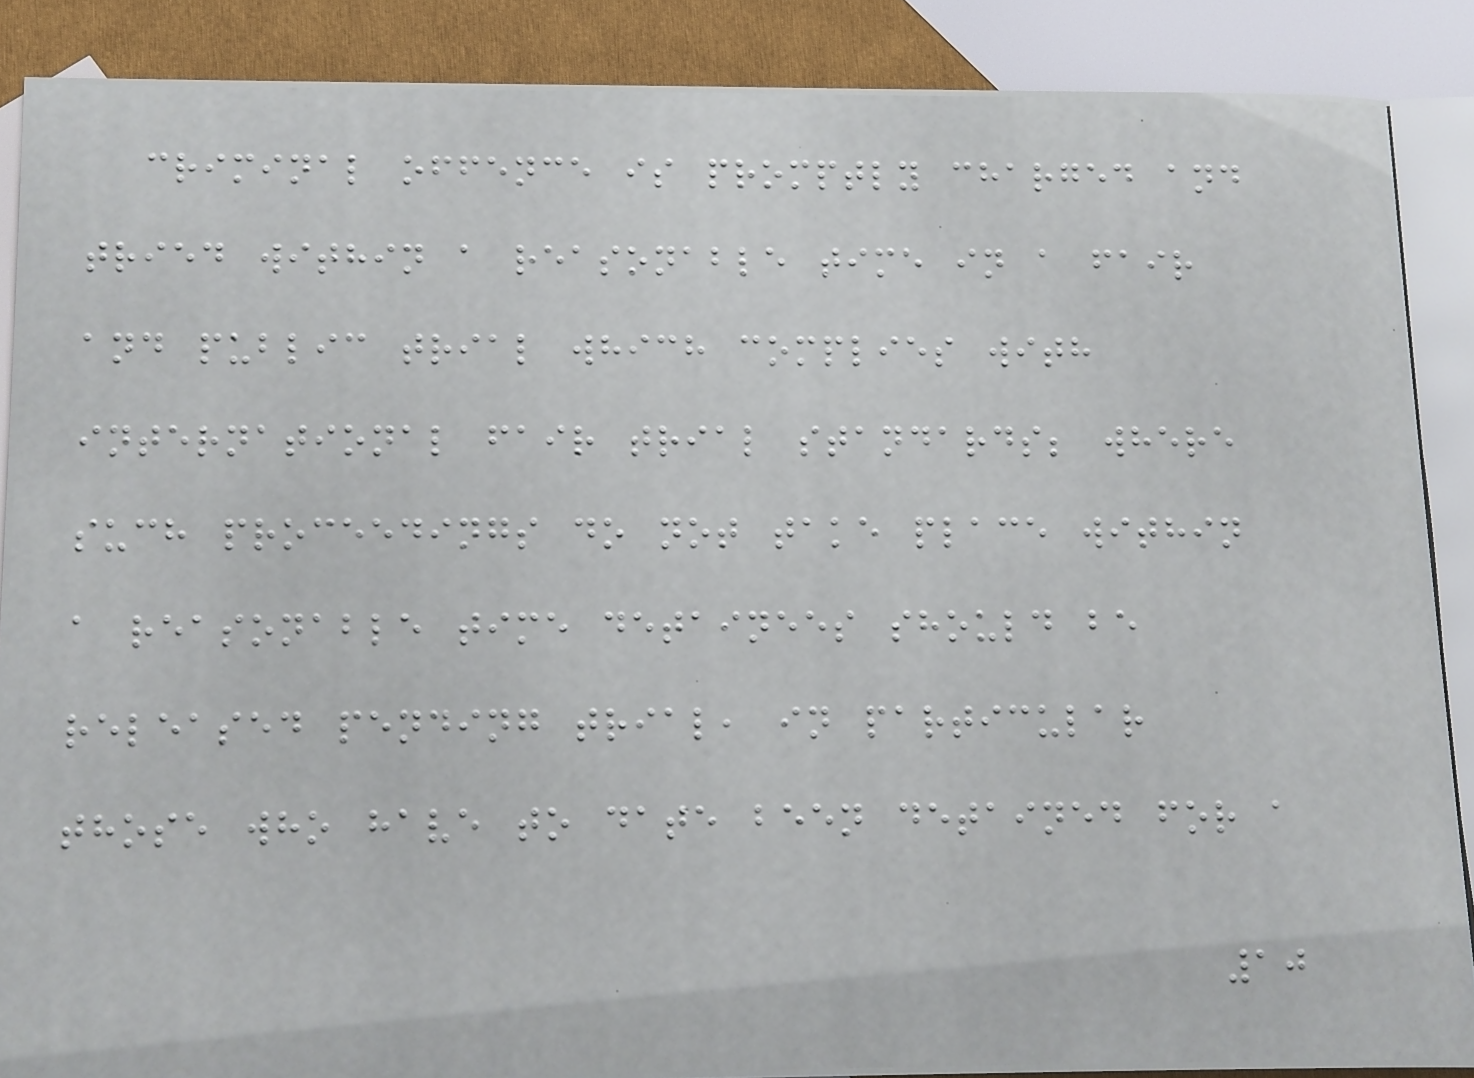criminal offence is promptly charged and
tried within a reasonable time in a fair
and public trial which complies with
international fair trial standards; where
such proceedings do not take place within
a reasonable time detainees should be
released pending trial, in particular
those who have to date been detained for a
10
